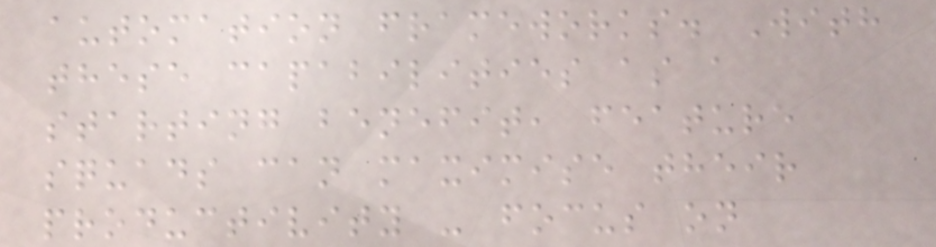automation frameworks. With
these capabilities as a
starting benefit, feature
squads can maximise their
productivity - focus on
